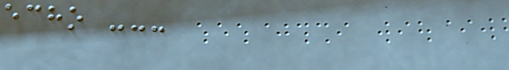echo ---
